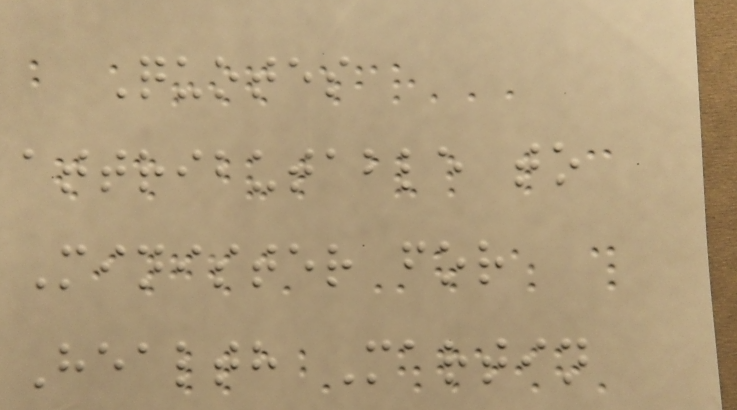Quotes
attributable to
Minister for
Health Martin
